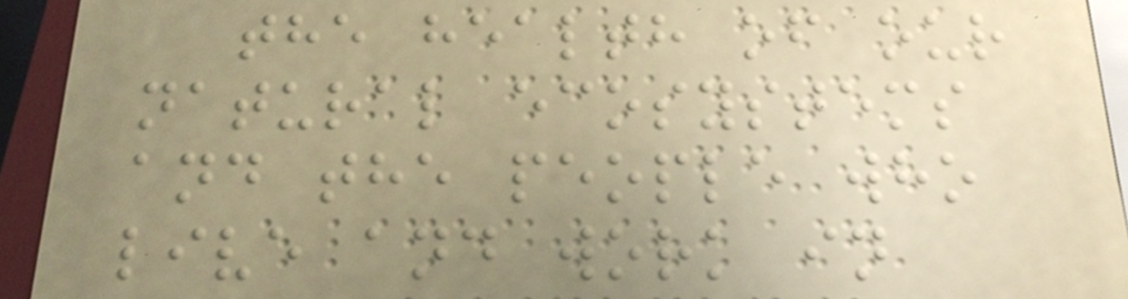the health of our
natural ecosystems
and the people who
live and work in
